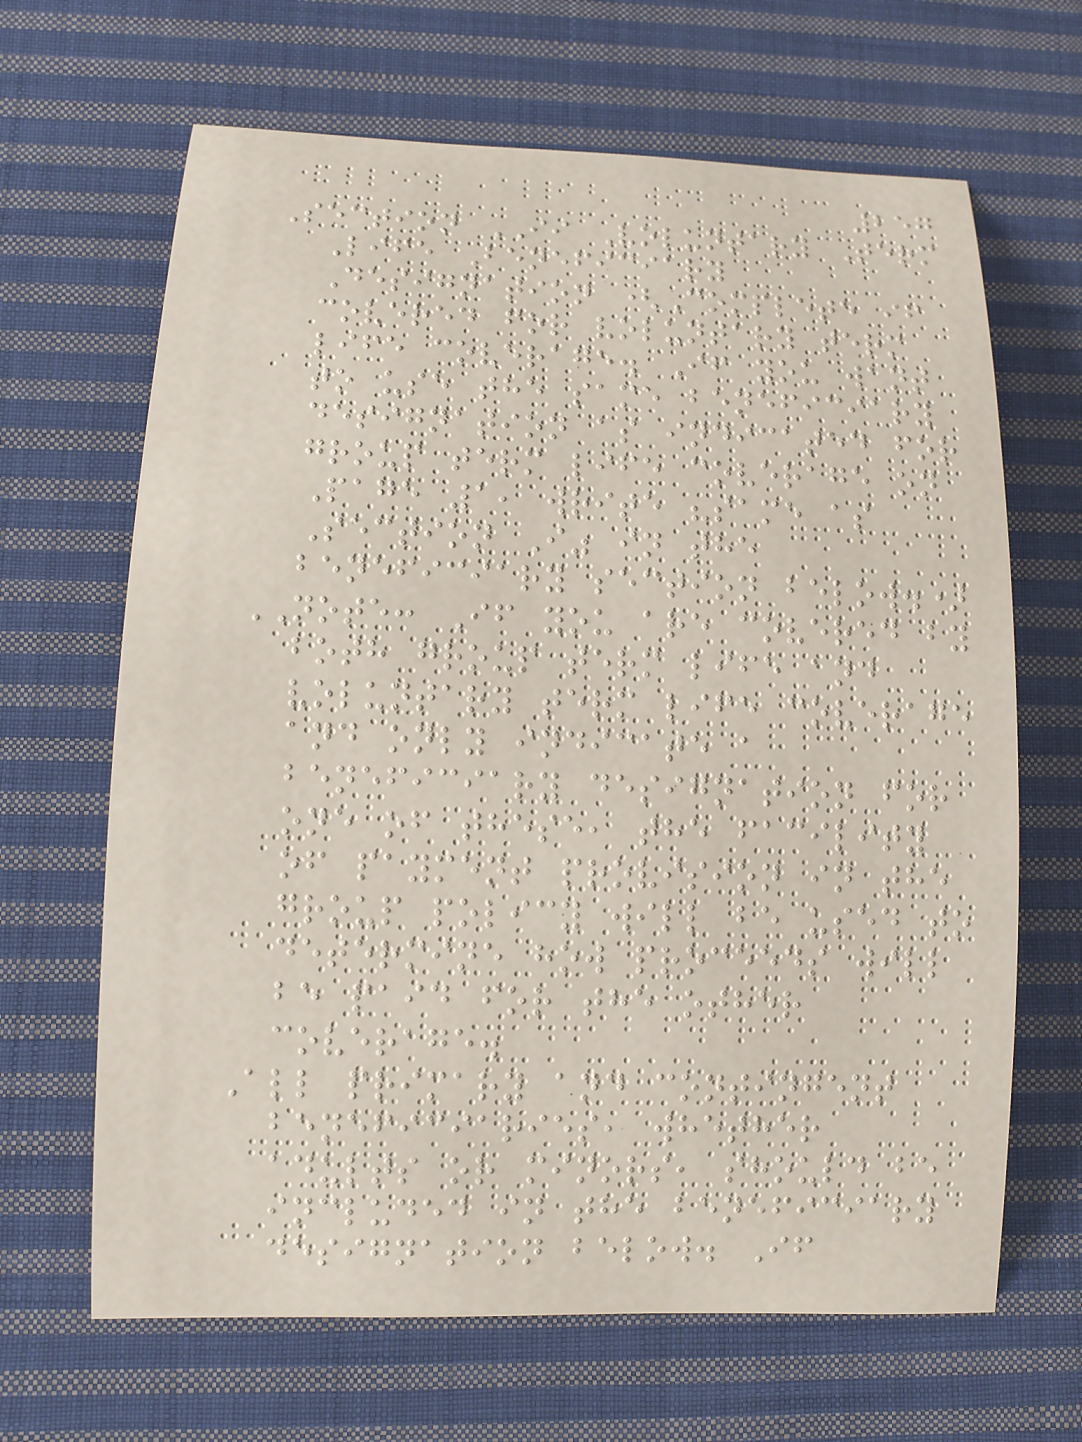257
Section II Voluntary Term
Life Beneficiary
Designation (Complete if
covered for voluntary term
life coverage. If you want
to use the same beneficiary
designation as indicated for
group term life coverage on
Page 1, write "same as
Section I" in the
beneficiary section below.)
NOTE: If you are covered by
both group term life and
voluntary term life coverage
and only indicate a
beneficiary designation for
one of these, the facility
of payment provision in the
group policy will be used to
determine how proceeds will
be paid for the other
coverage.
All primary and contingent
beneficiaries, whether
adults or minors, should be
included in the beneficiary
designation below. If
